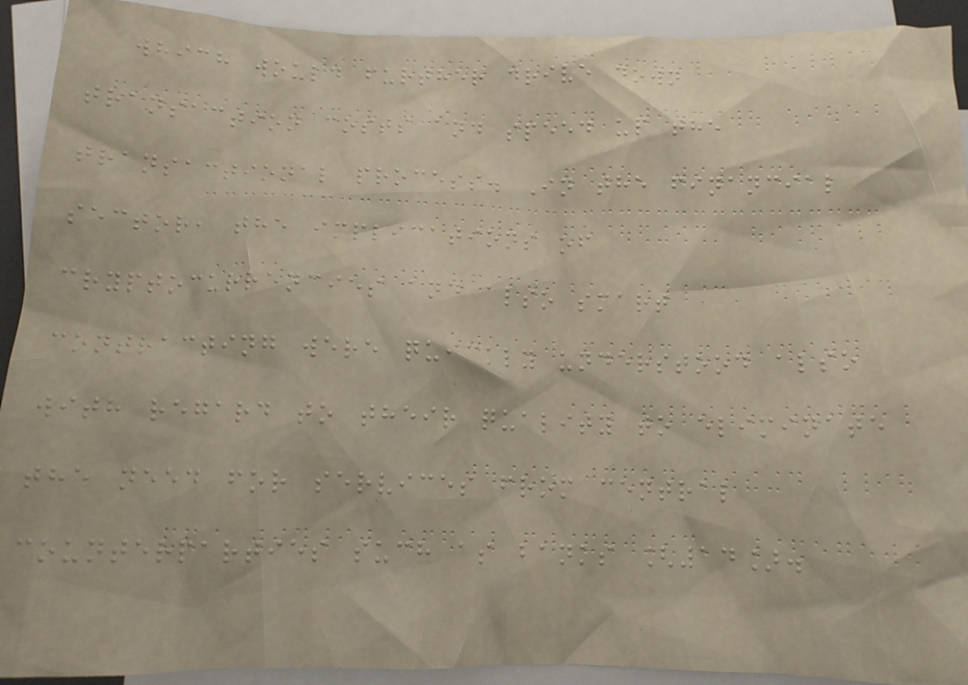which would further drive down
transaction costs and speed up the
transactional process. In the financial
sector, the implications of
cryptocurrencies and also smart
contracting were quickly understood also
with regard to their quality to eliminate
the need for services from central
counterparties such as banks [14].
